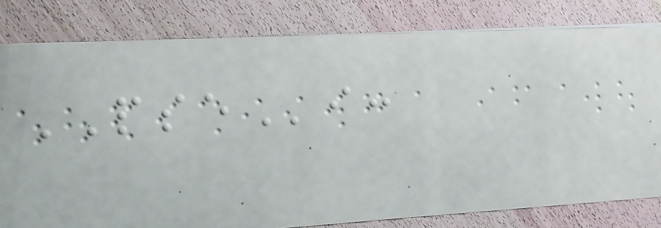PSEi:
